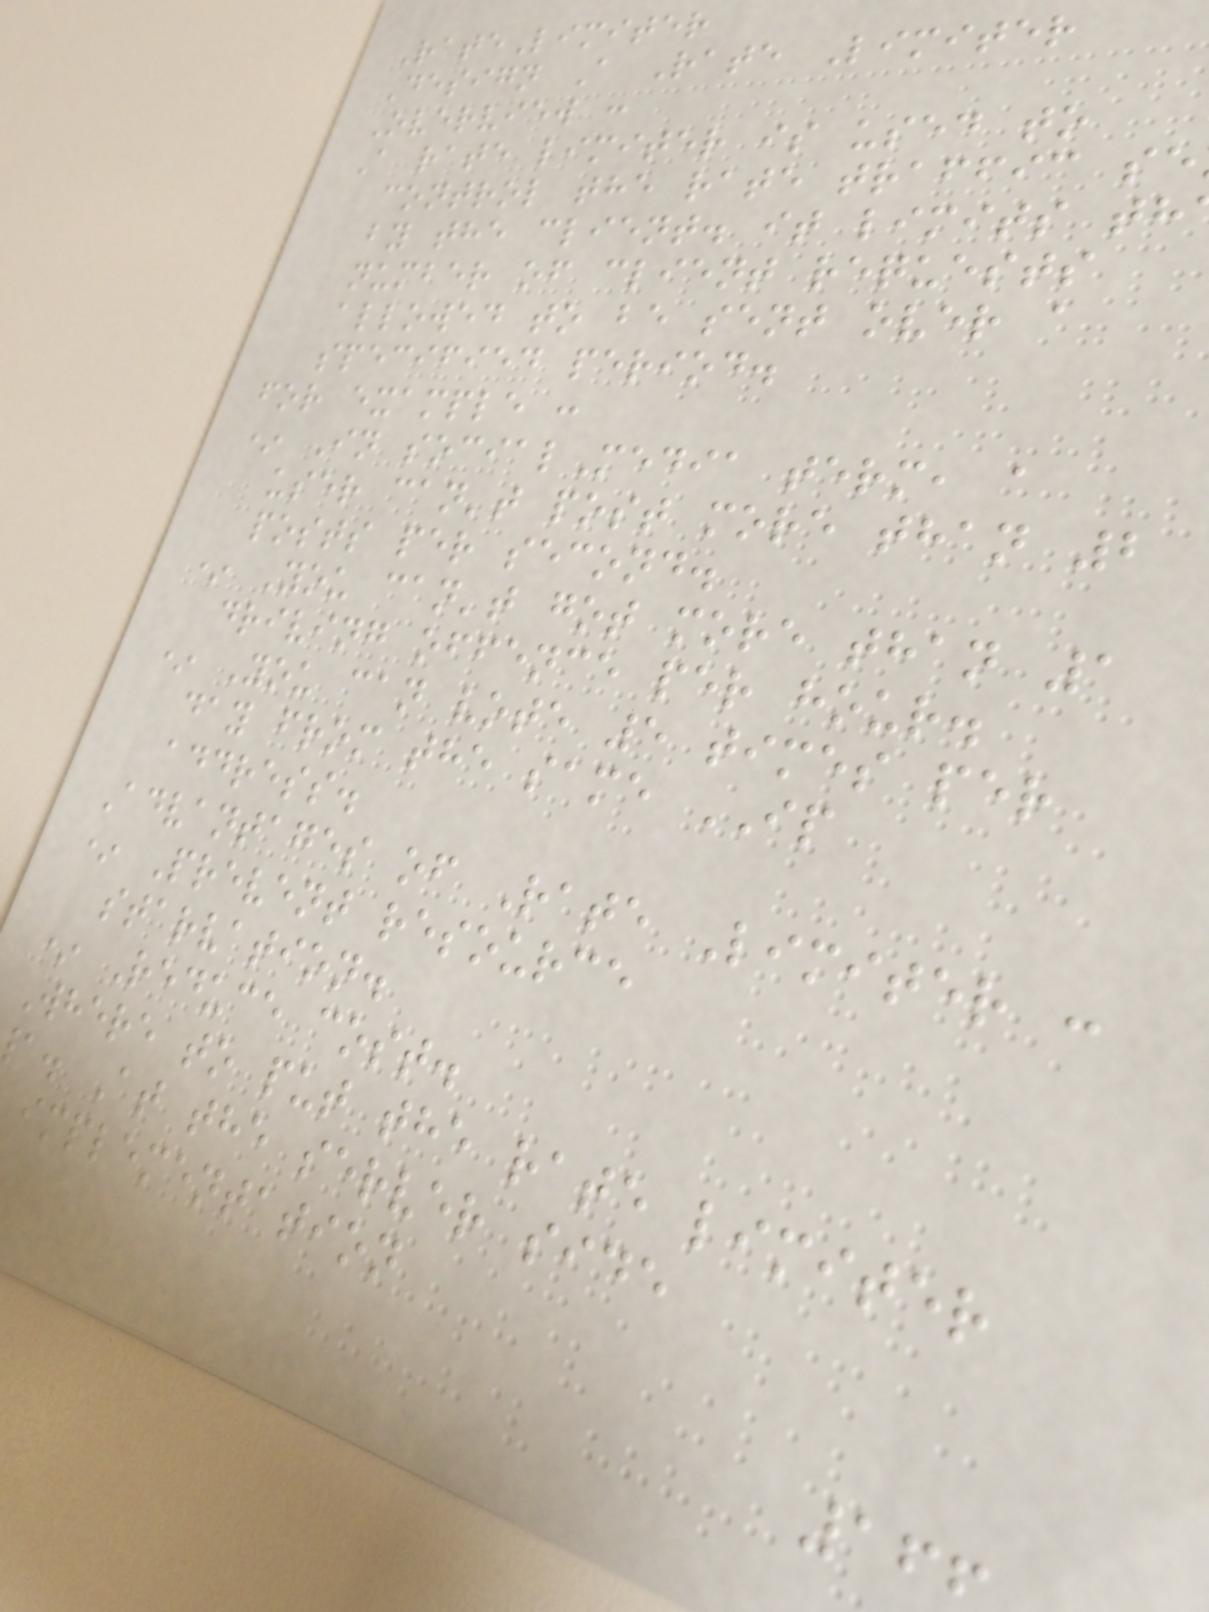RateLimiter
Design A Rate Limiter
Overview :
A rate limiter is used to
control the rate traffic se
by the client. it limits th
number of client requests
allowed to be sent over a
specified period.
for example :
* In socialMedia term, a
user can't post more than 2
posts per second.
* You can't got more than 1
driving offence per hour.
* You can vote 5 times per
day from the same IP
address.
Advantages of Rate Limiter :
* Prevent resource
starvation.
* Reduce cost.
Where to put the rate limiter
a. At the server side
implementation
